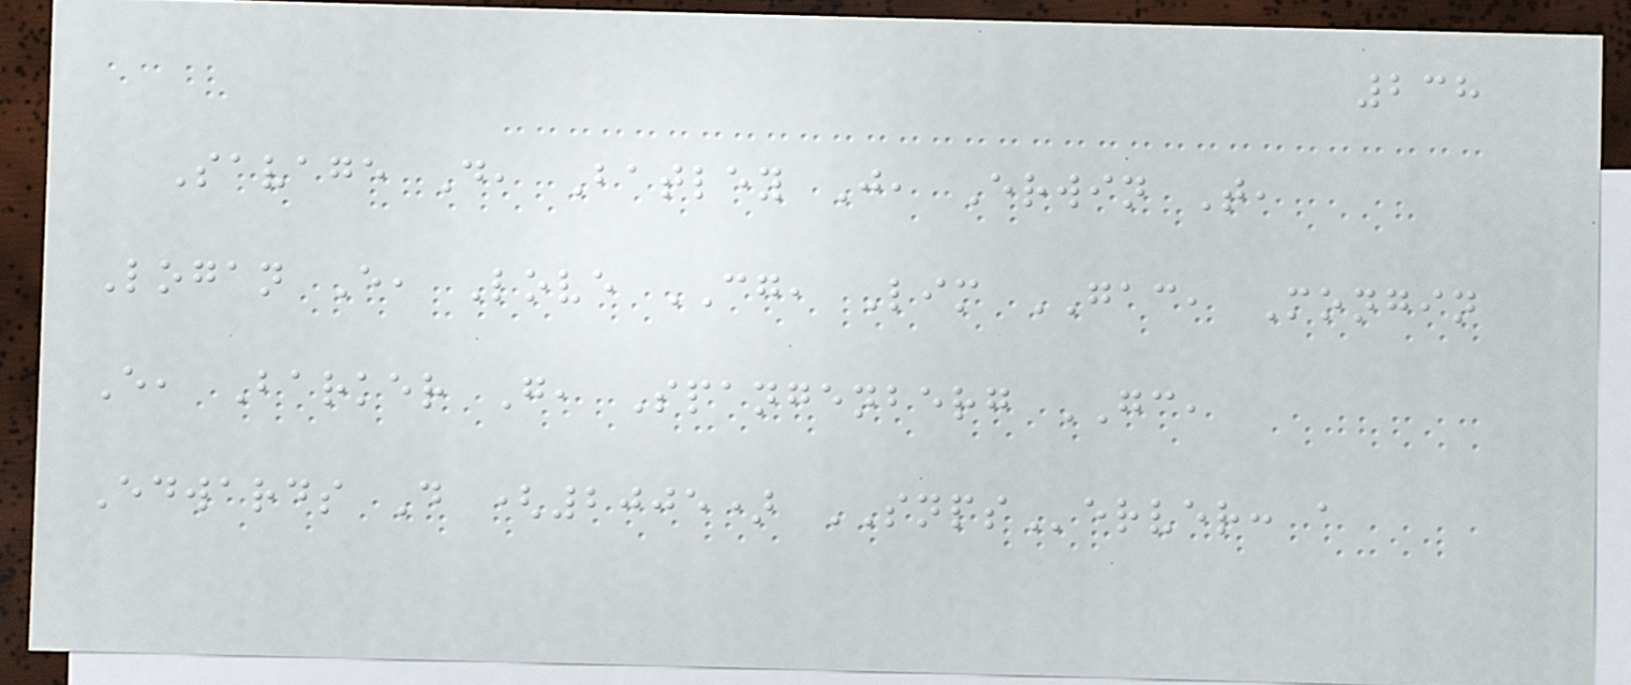238
Savage D, Batley J, Erwin T,
Logan E, Love CG, Lim GAC, Mongin
E, Barker G, Spangenberg GC,
Edwards D (2005) SNPServer: a
